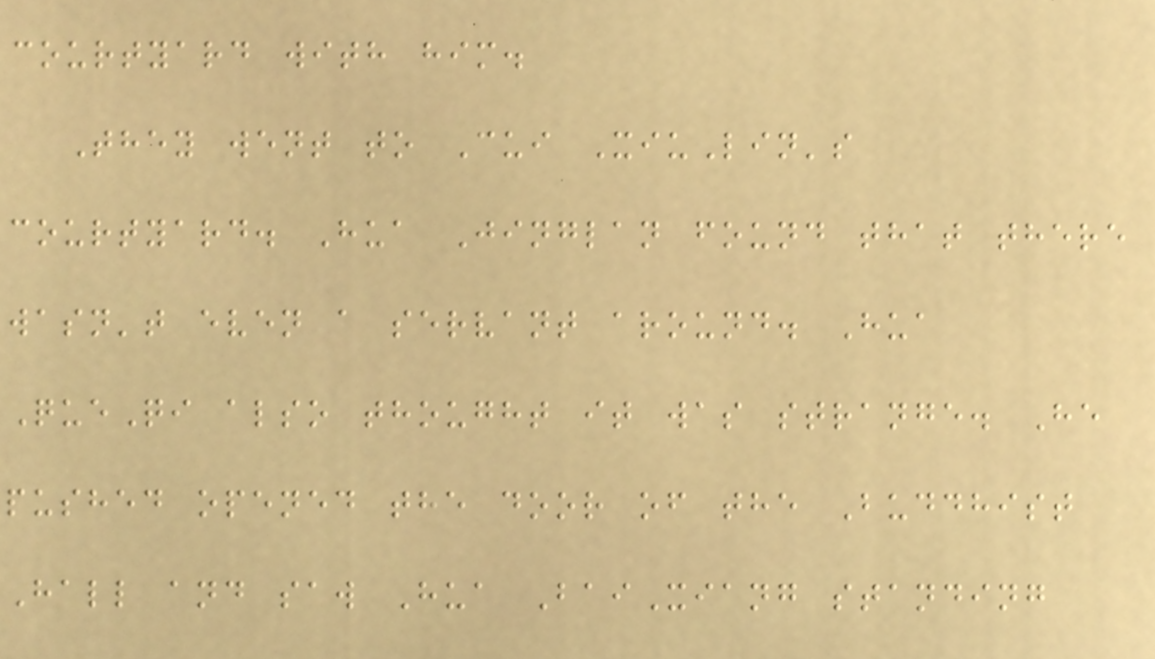courtyard with him.
They went to Cui XiuLin's
courtyard. Hua Jinglan found that there
wasn't even a servant around. Hua
QueQi also thought it was strange. He
pushed opened the door of the Buddhist
Hall and saw Hua BaiXiang standing
